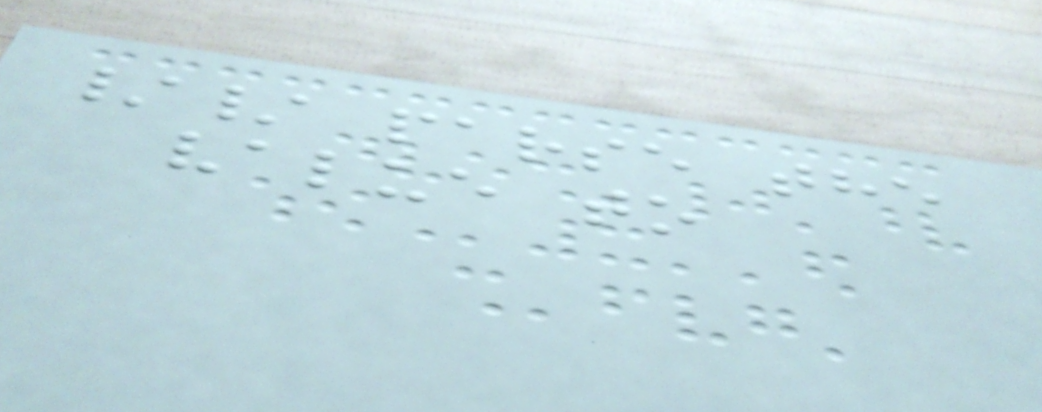// parse the
value to
